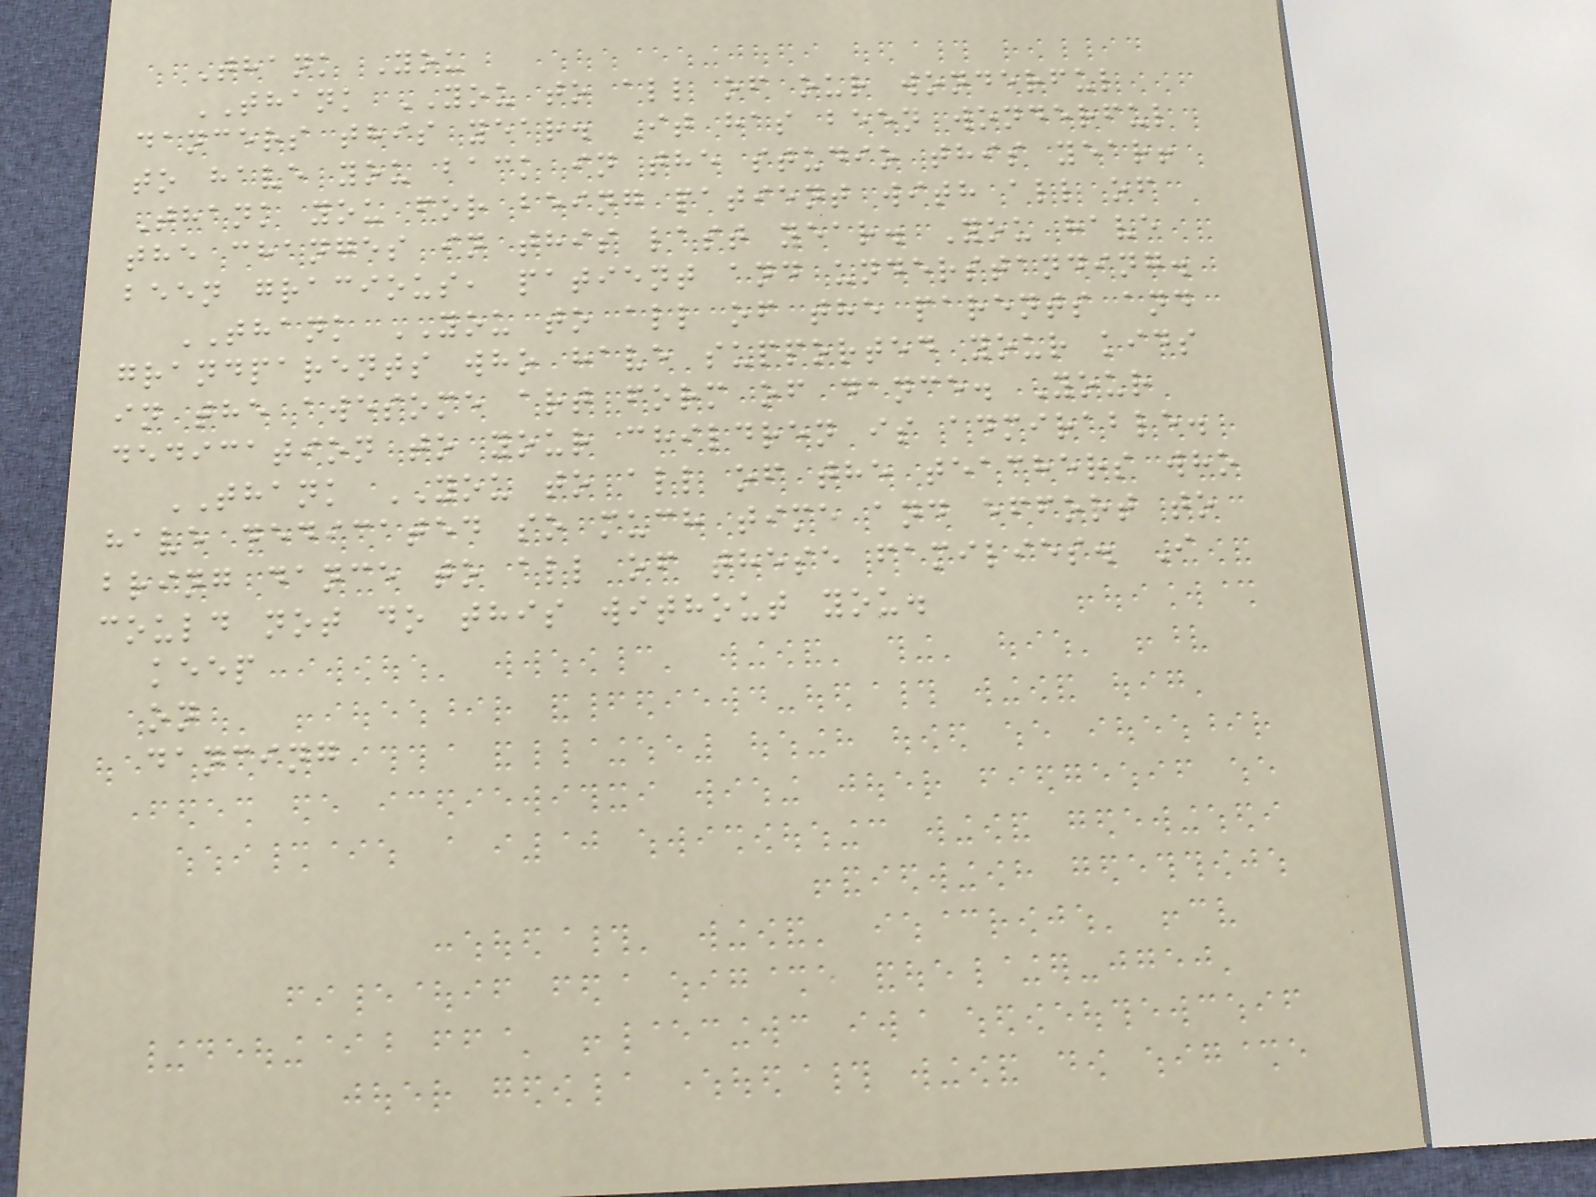Thank You
THANK YOU to all of our wonderful
dancers this year. It has been wonderful
to have you back in the studio this year!
Thank you for being patient with all of
the changes in this last year. You have
been gracious, patient and understanding.
THANK YOU to all of the parents and
grandparents who have supported your kids
in the awesome art form of dance. Your
dedication to your children is admirable.
THANK YOU to all of the teachers who
have dedicated so much time and effort to
bring dance to all of these families. I
could not do this without you.
keep
on
dancing
